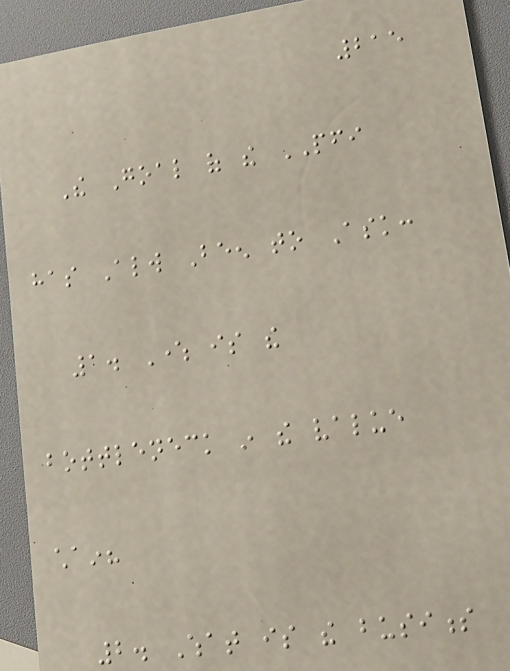215
The Goal of the PFI
has Always Been to Ask:
1. Where is the
bottleneck in the value
chain?
2. What is the business
